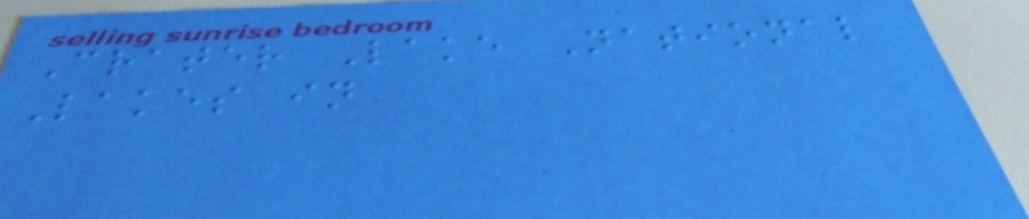Crater Lake National
Lakes in
